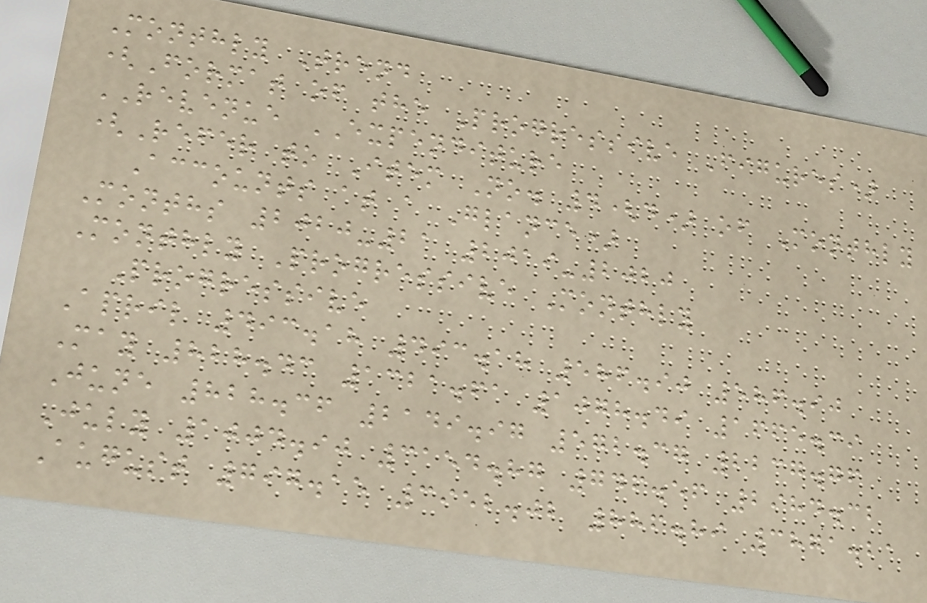Monthly Trend
(Format of the Progressive Figures)
REVENUE EXPENDITURE
(Refer to Item No. 4(d) of Monthly
Accounts at a Glance)
Months 2020-21 2019-2020
Monthly Progressive Monthly
Progressive
April 493.18 493.18 586.90 586.90
May 828.43 1321.61 1078.49 1665.39
June 828.36 2149.97 572.37 2237.76
July 1004.90 3154.87 746.56 2984.32
August 797.15 3952.02 886.89 3871.21
